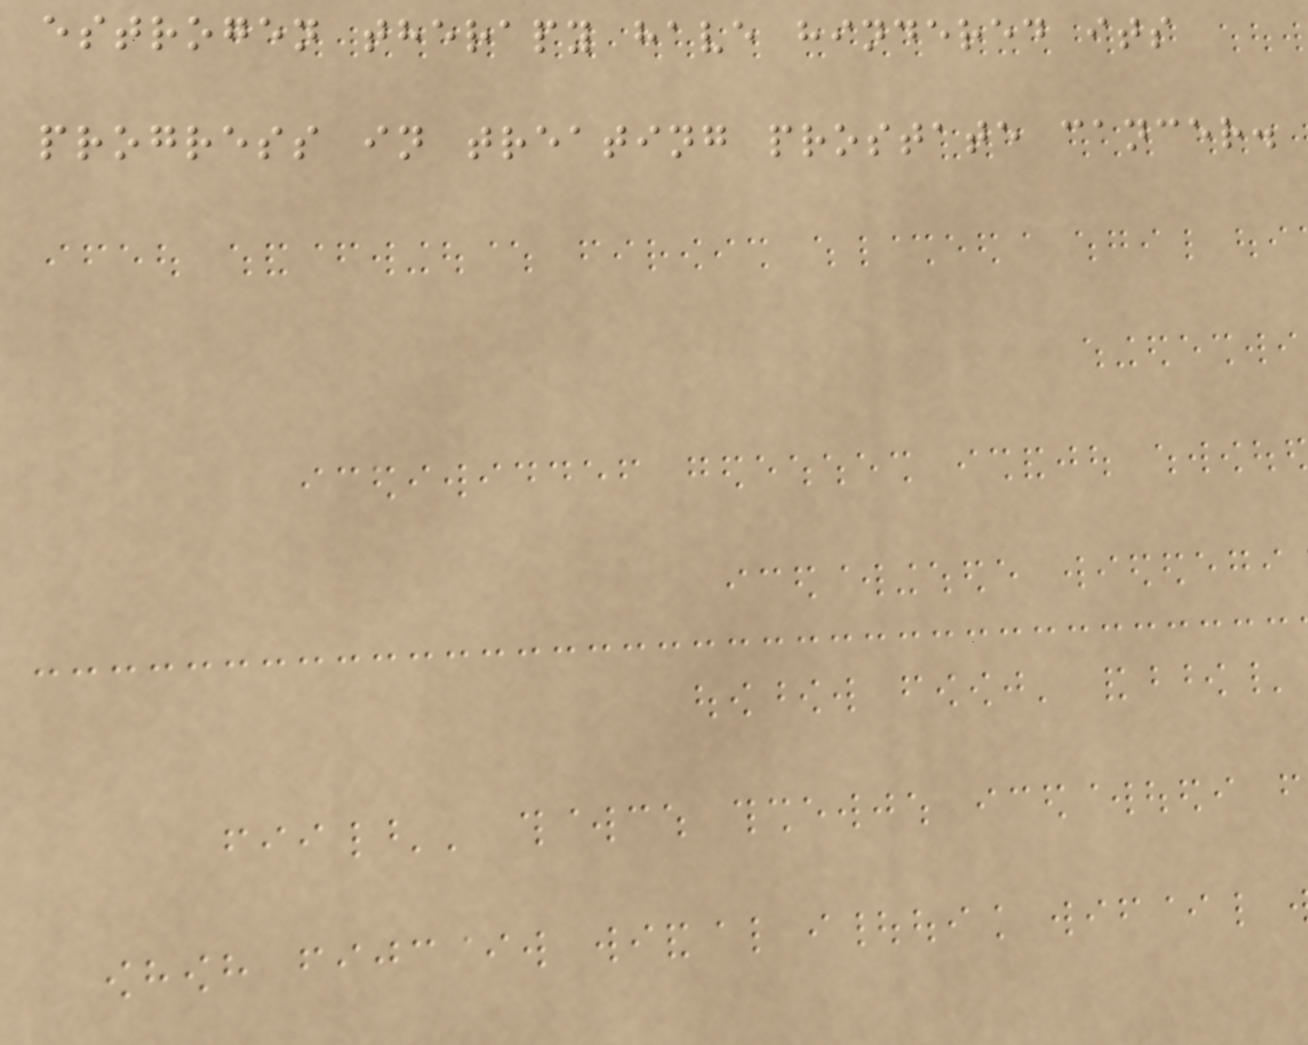estrogen therapy have hindered its
progress in treating prostate cancer.
